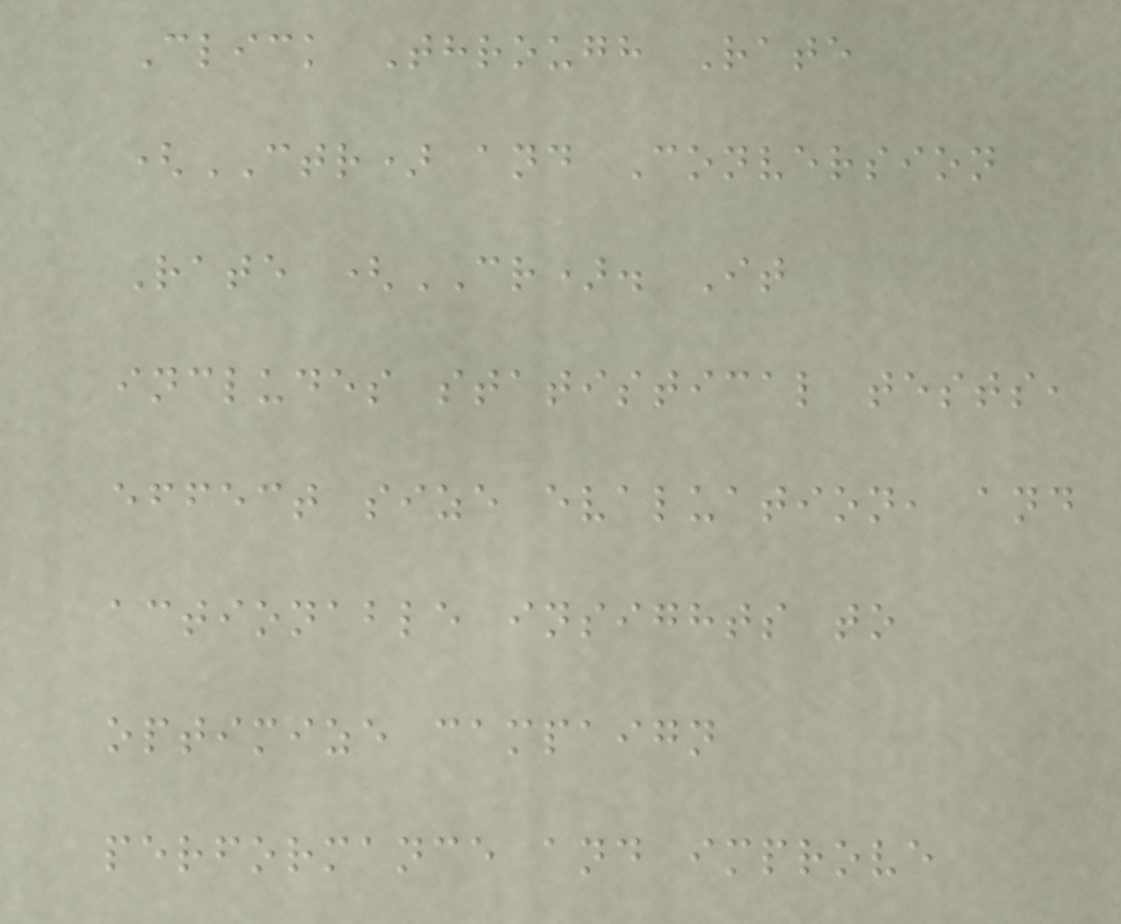Click Through Rate
(CTR) and Conversion
Rate (CR). It
includes statistical tests,
effect size evaluation, and
actionable insights to
optimize campaign
performance and improve
